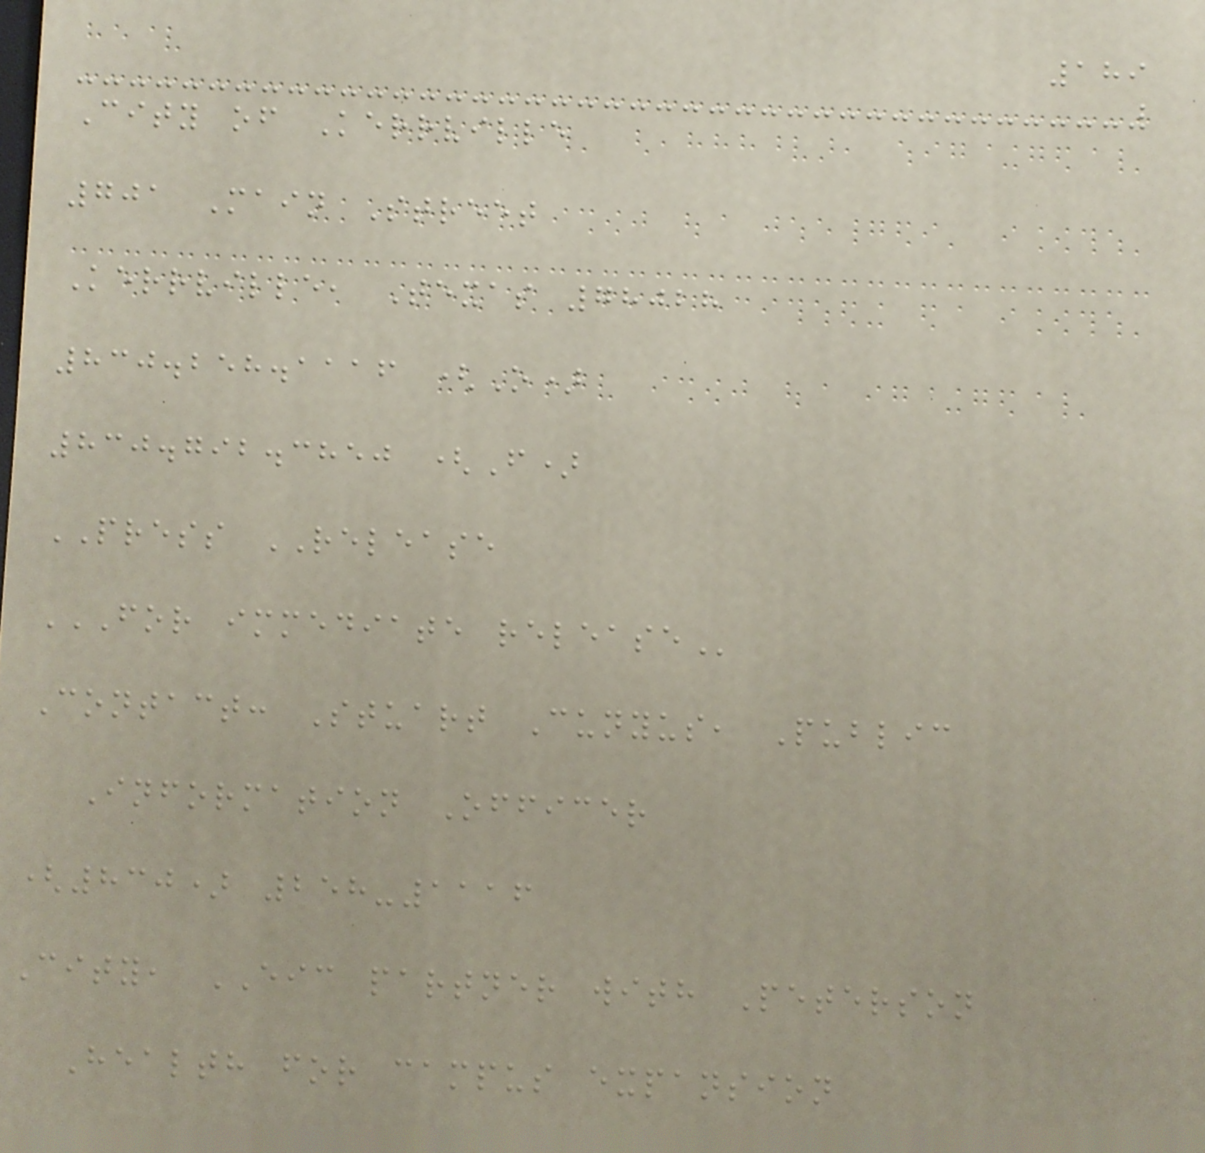189
City of Kerrville
701 Main Street
Kerrville, Texas 78028
830.258.1116 (O)
830.792.3850 (F)
PRESS RELEASE
FOR IMMEDIATE RELEASE
Contact: Stuart Cunyus, Public
Information Officer
(830) 258-1116
City, EIC partner with Peterson
Health for campus expansion
